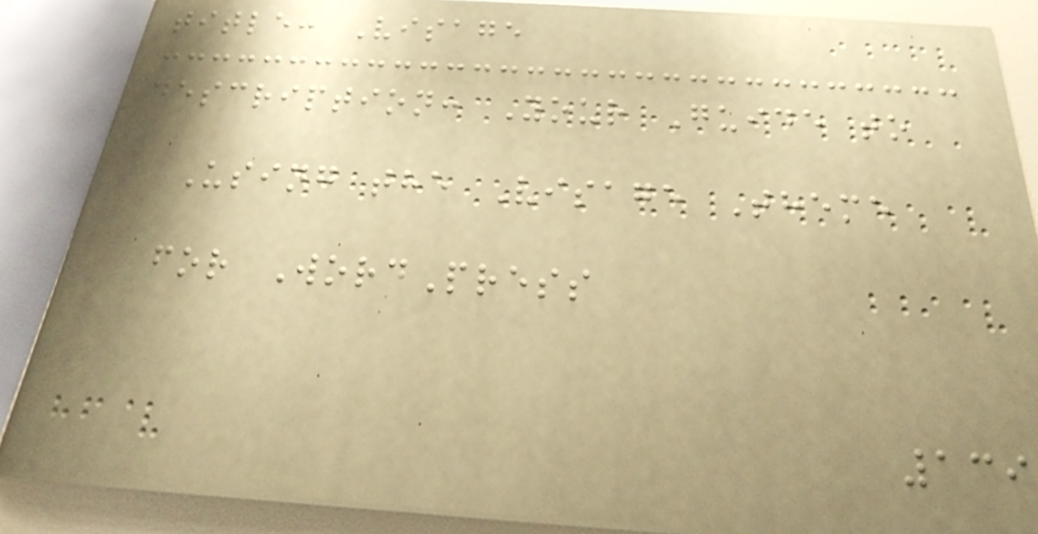title: Visage
description: Your Guide to
Using the Visage Theme
for WordPress
139
